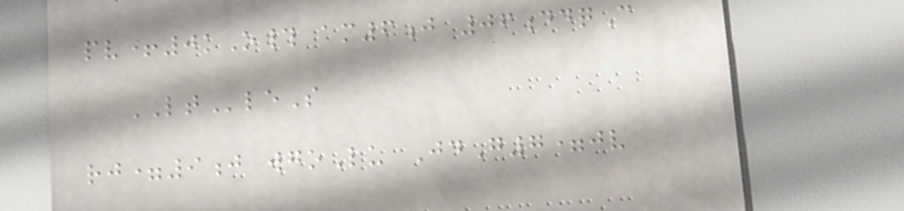pv+0kO# am6j 06ddqC
LTleS
rj=9j wgoLu JdG7=jv
